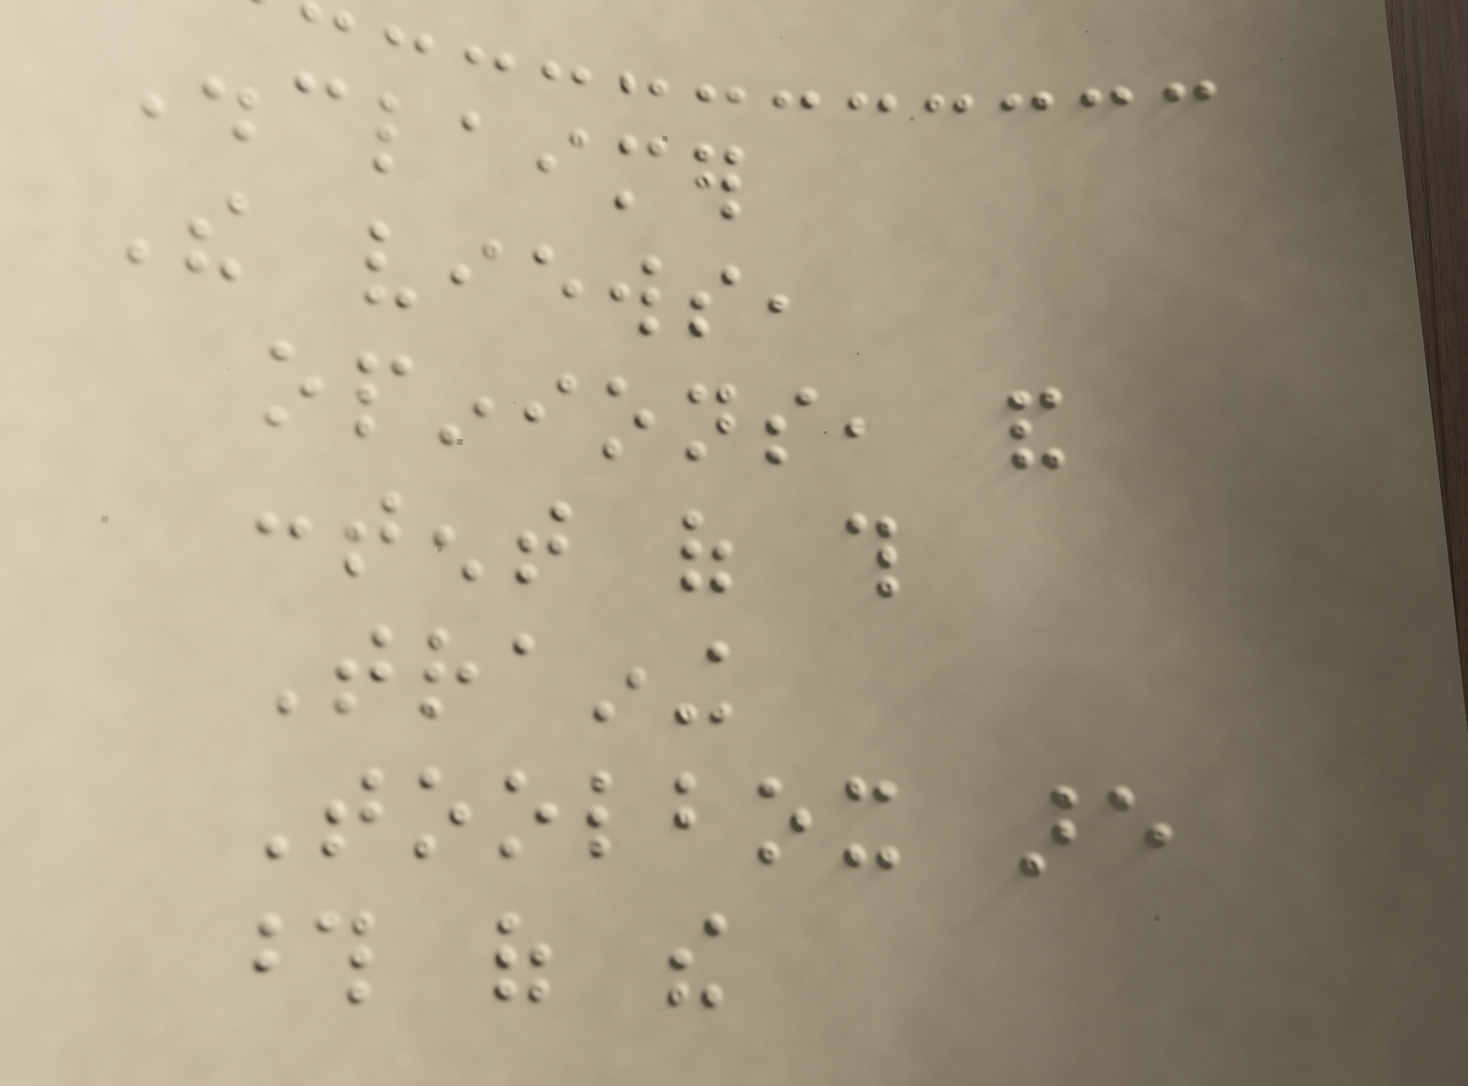Disclaimer
The views,
opinions, and
content of this
Training
Toolbox are
those of the
